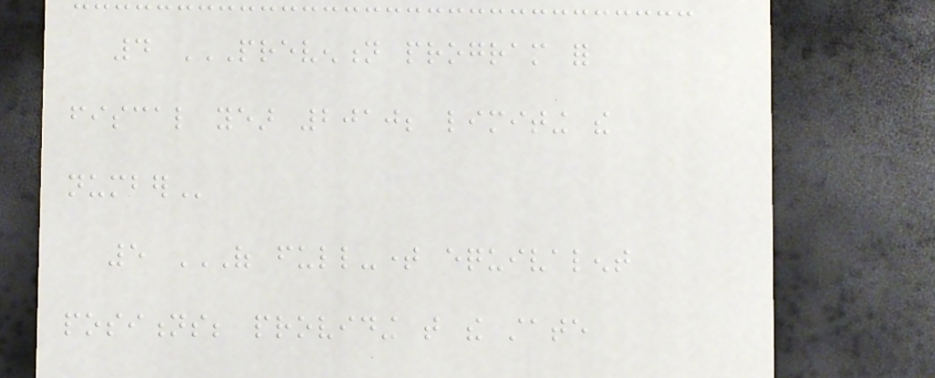4 PREVENTION PROGRAM FOR
FISCAL YEAR 2010; LIMITING THE
NUMBER
5 OF FULL-TIME EQUIVALENT
POSITIONS; PROVIDING THAT THE STATE
